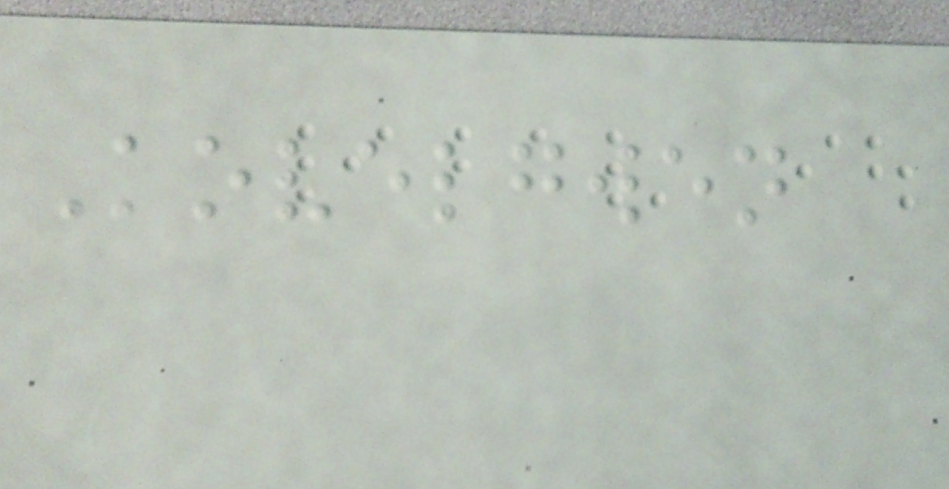Kovelgwen
